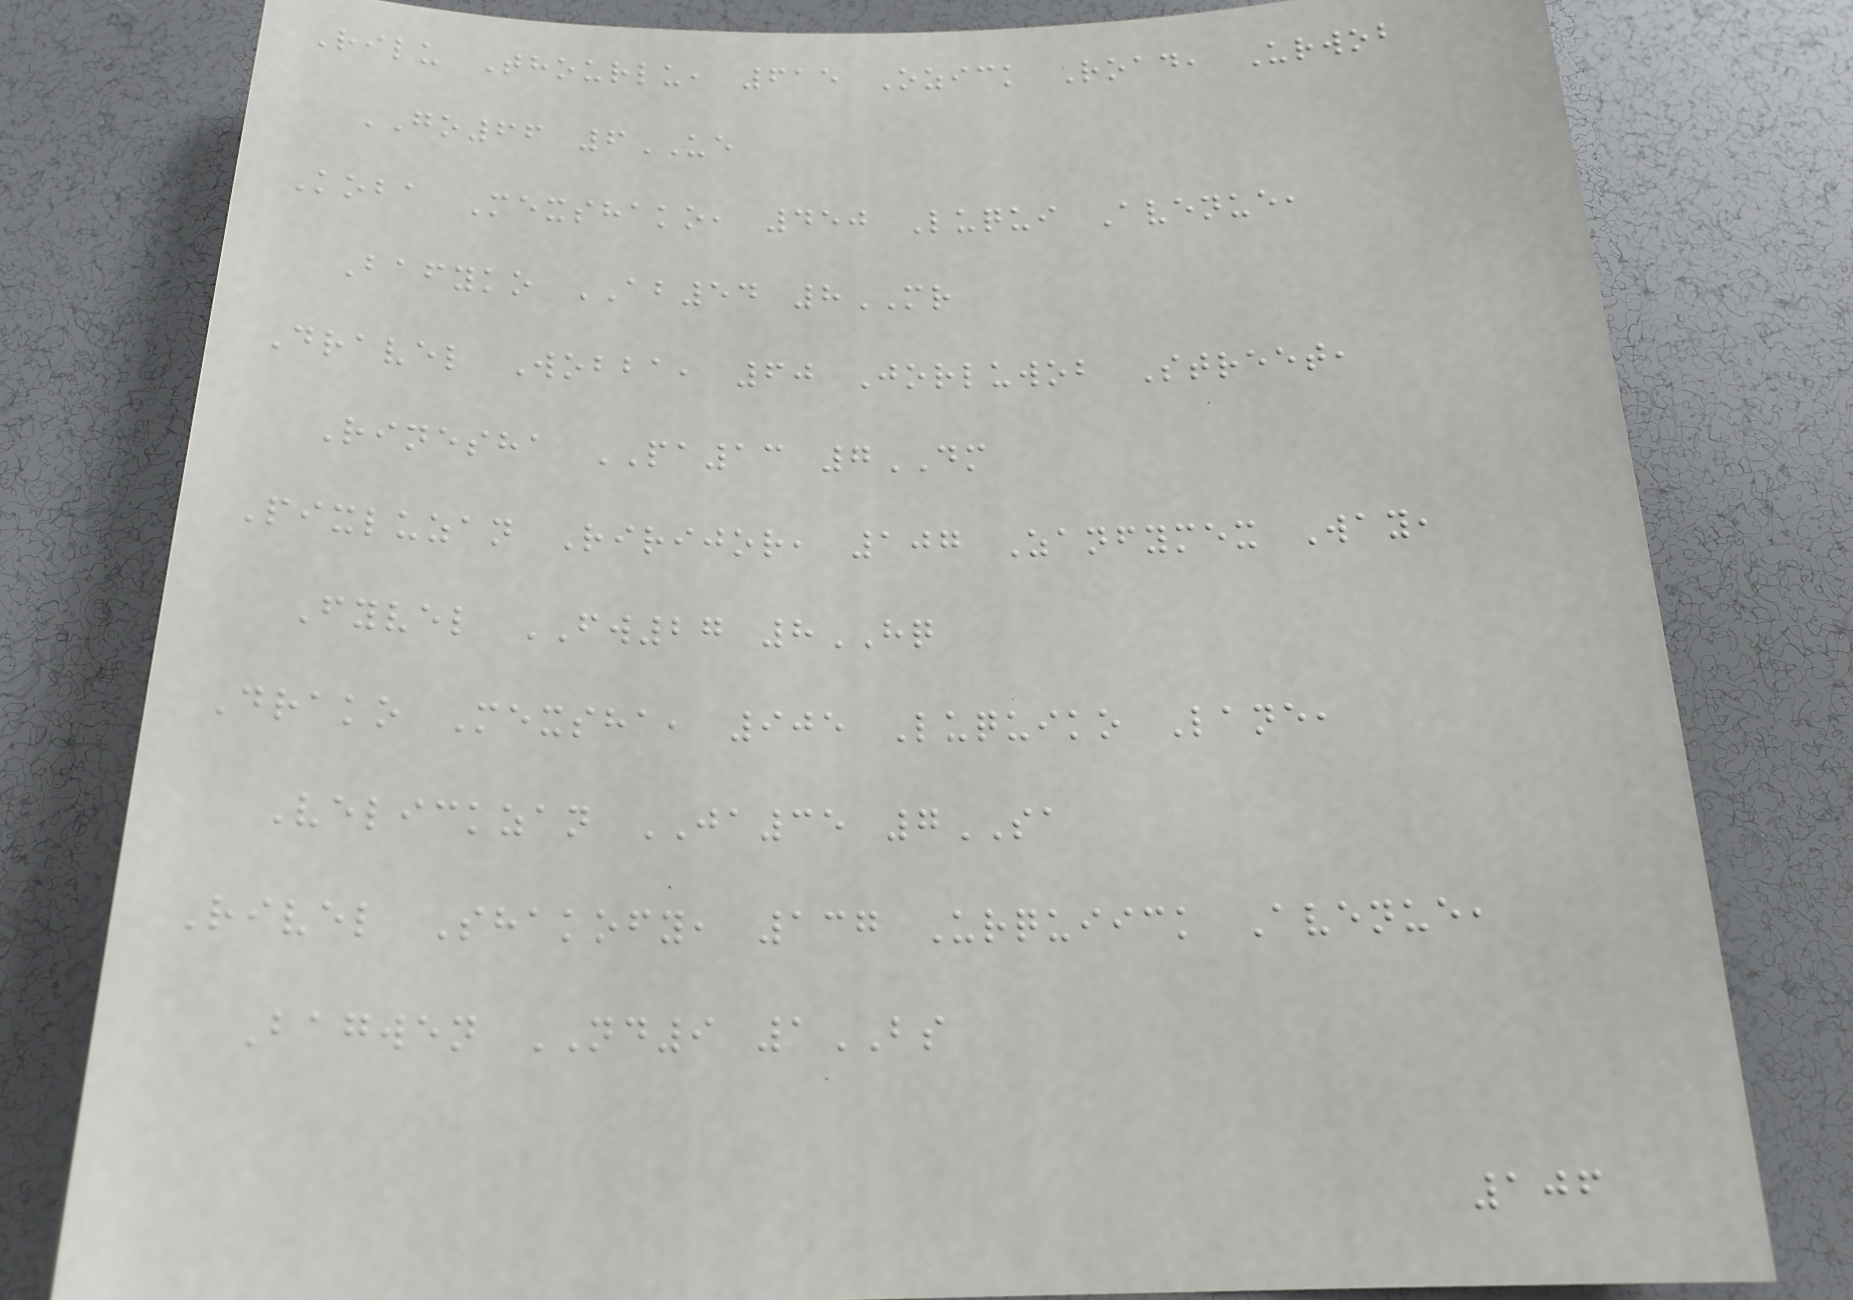Rilu Thourlu, 615 Ozick Road, Urwob
GO66 6UE
Koba Mexshako, 450 Luqui Avenue,
Bafyko AB54 8MR
Dravel Wobba, 60 Jorluwob Street,
Rinesha PA13 7DM
Pixluzan Ririjor, 107 Zanfymex Way,
Fyvel FW27 8HQ
Drako Mexsha, 905 Luquiko Lane,
Velickzan JA35 7SA
Rivel Shakofy, 137 Urquiick Avenue,
Bagwen ND9 1BS
106
